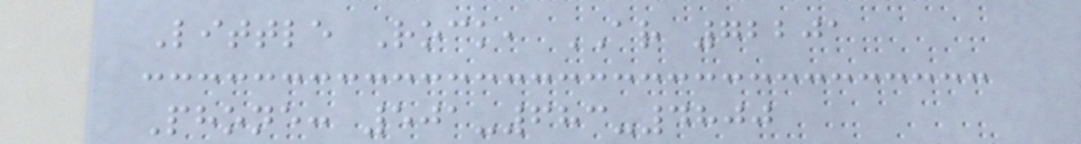Little Rock, AR 72201
Phone: 501-683-4800
